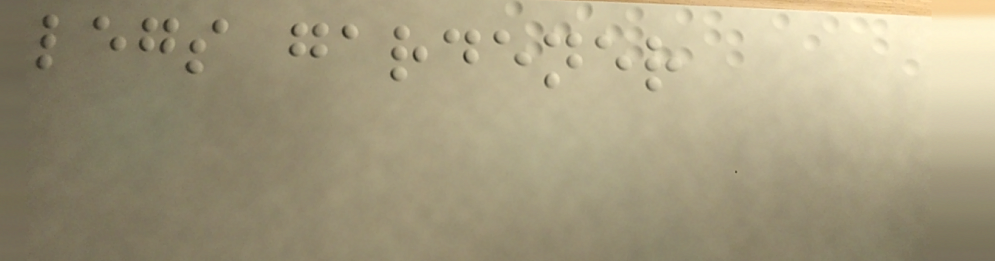legs gardener
